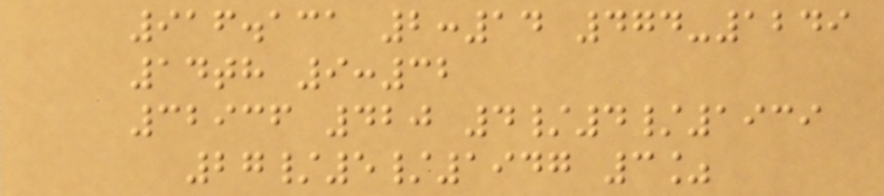916.131 2:14 474-1249
14th 9:32
32936 420 4/4/1939
27/5/1947 3%
